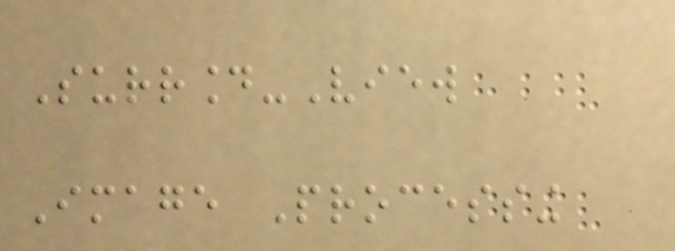Surround-View
Image Processing
